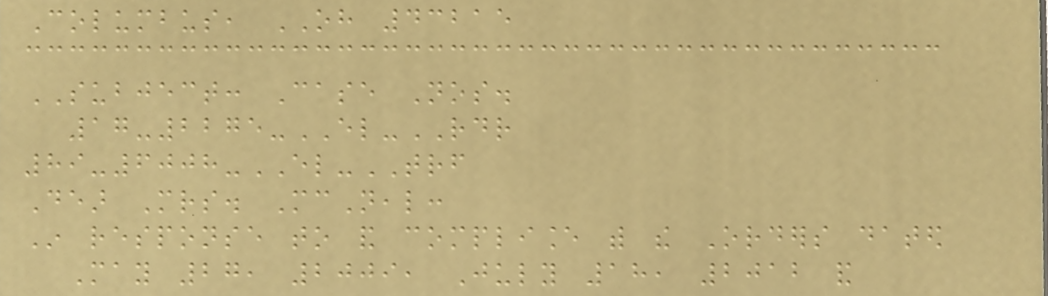Columbus, OH 43215
SUBJECT: Case Nos.
17-2275-EL-RDR
89-6008-EL-TRF
Dear Mrs. McNeal:
In response to and compliance with the Orders dated
May 27, 2009, July 18, 2012 and
